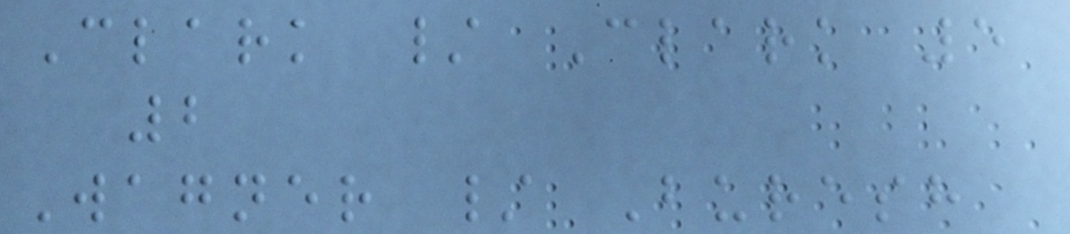Clark / Clark 5
2
Wagner / Buresh
